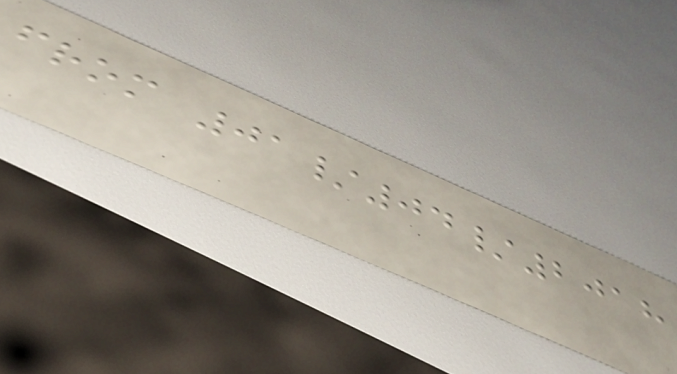from 01/04/2018
